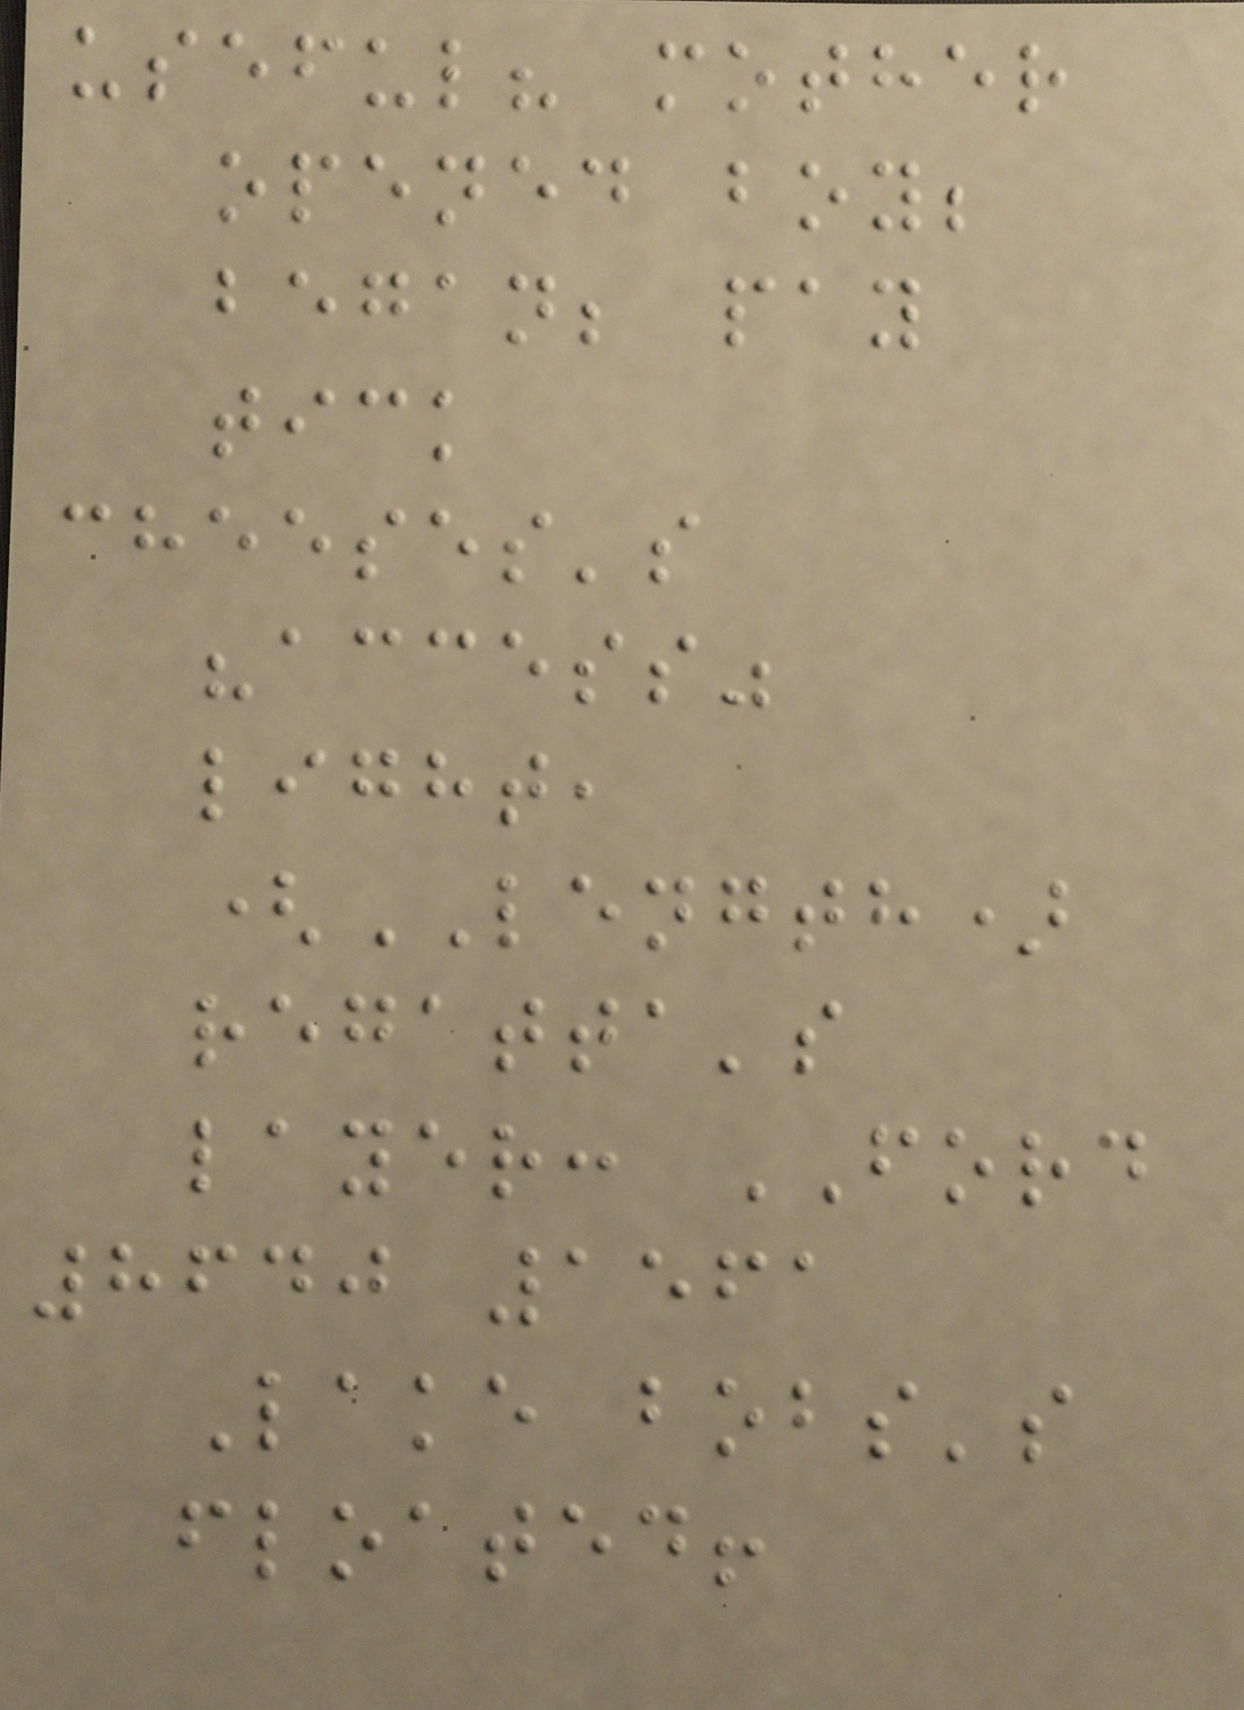useful? mother
opened boy;
began; pay
tick
cheeses's
"access"
light,
(LENGTH)
regatta's
layer: FORD
8640 1561
Lake bobs's
floated!
